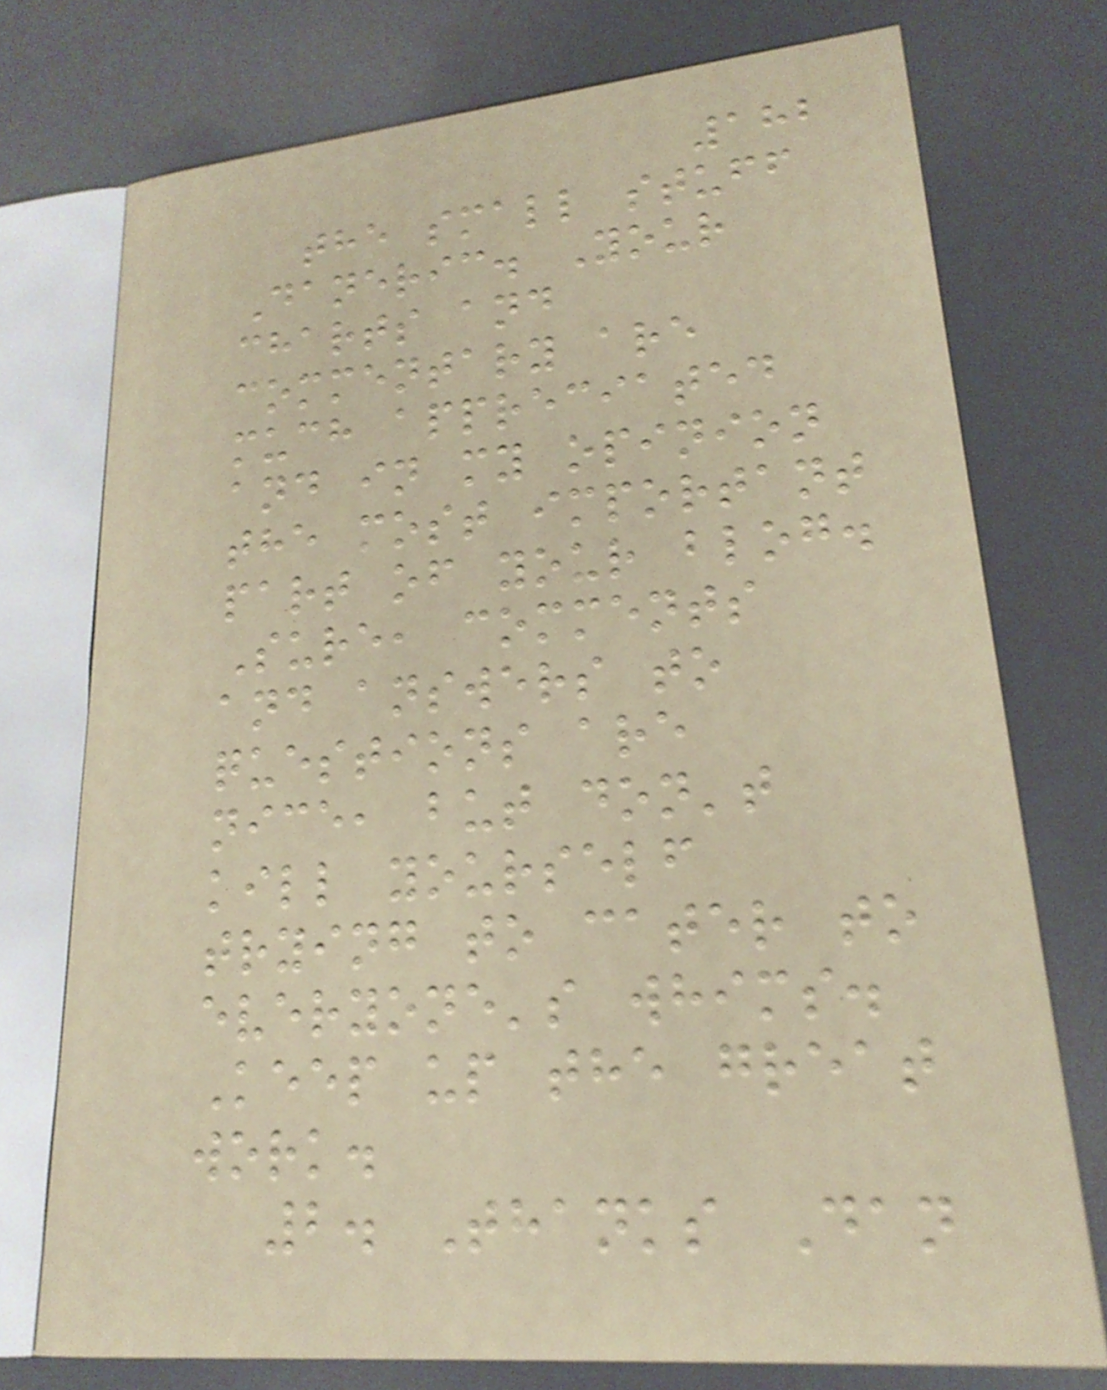182
the small stuff
Daneric. Your
charts and
commentary are
much appreciated
and in my opinion
the most important
part of your blog.
Sure, comments
and answers to
questions are
nice, but don't
kill yourself
trying to cater to
everyone's whims.
Keep up the great
work.
2. Thanks Dan
